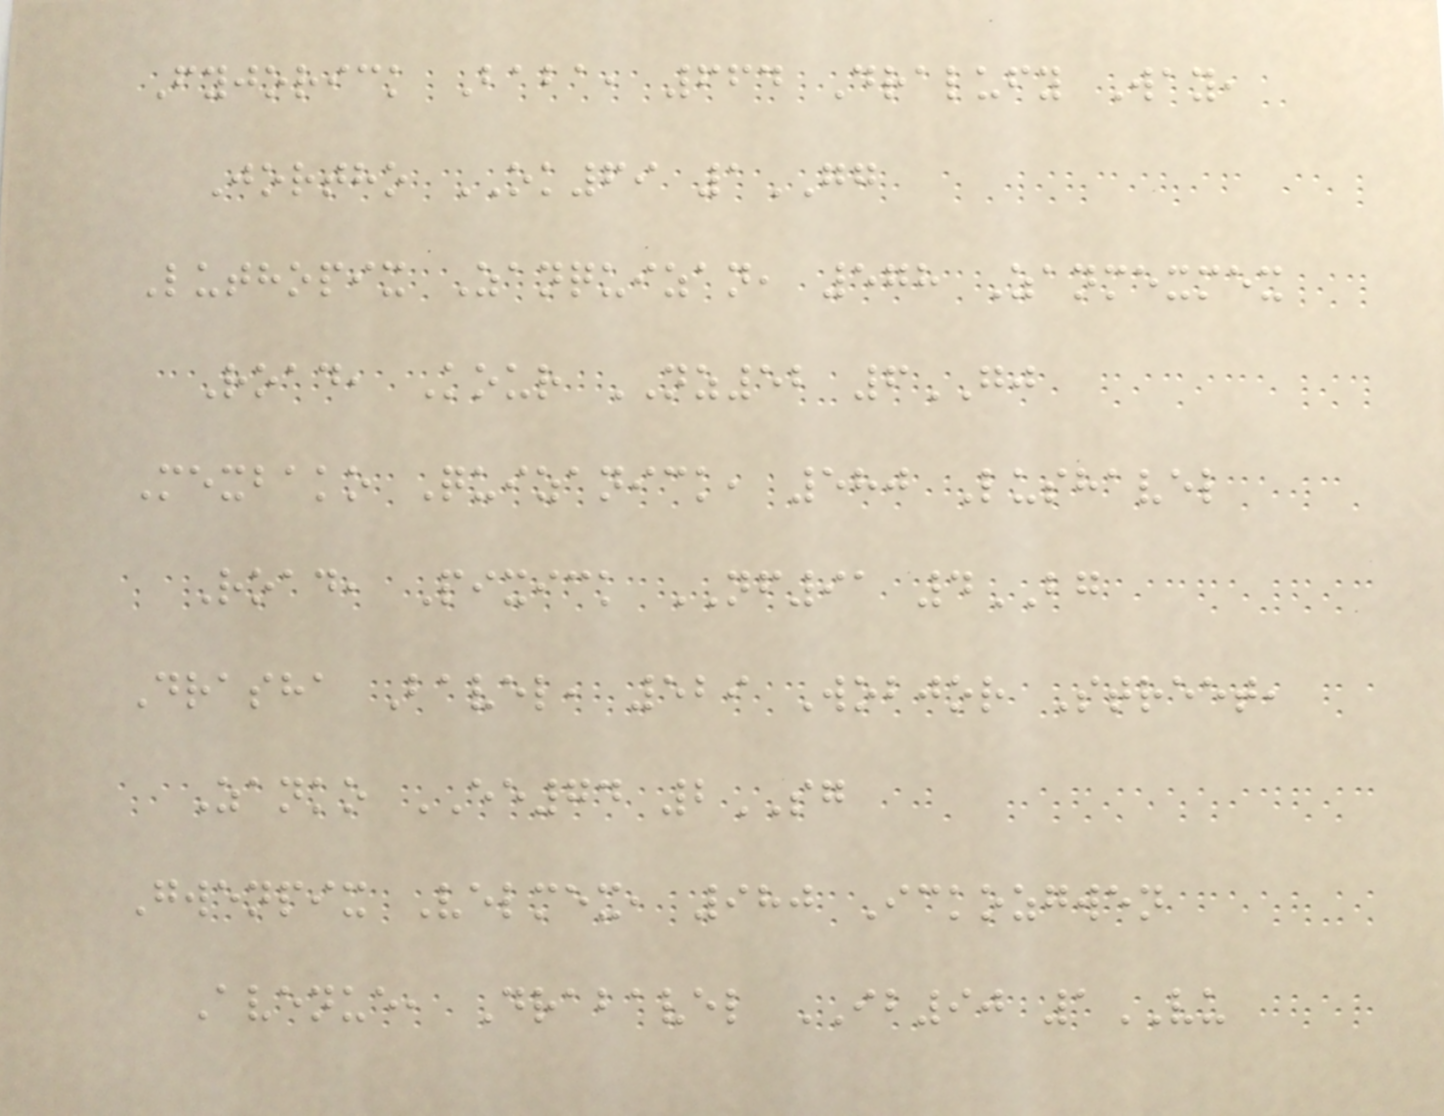Fyjorick Baba, 664 Dralufy Way,
Jortho OK69 1GG
Luthopix Zanquizan, 578 Zanmexmex
Road, Kour NZ52 6GJ
Mexbako Quizanick, 580 Lushavel
Road, Pixick NF91 4BG
Drasha Bavel, 529 Wobjor Street,
Zanko EE74 2SG
Gwenpix Velmex, 980 Ickozgwen
Avenue, Drabavel IB90 1VU
